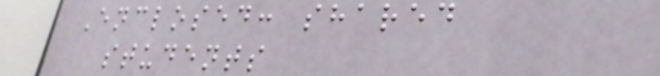Enclosed: shared
students
